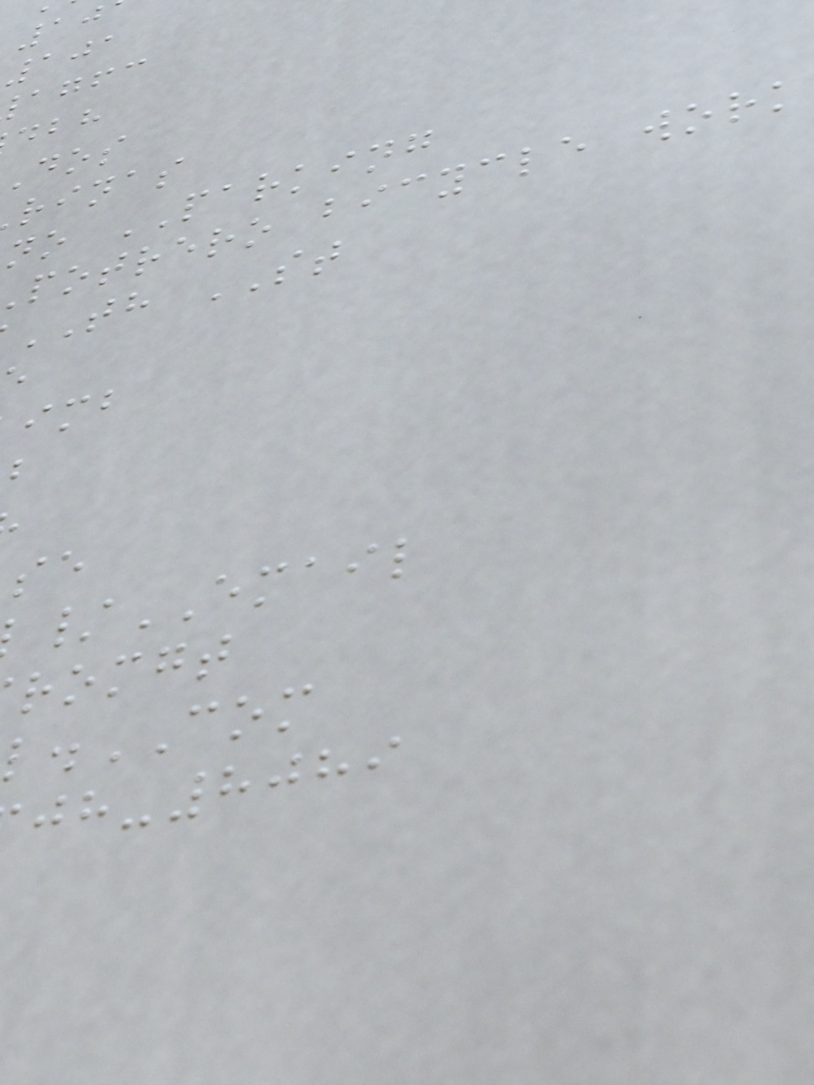101
agfc
rinas
no PARKING
potrero bicycle
TH ST
/EMAIL
romgt
.COM
-8089
